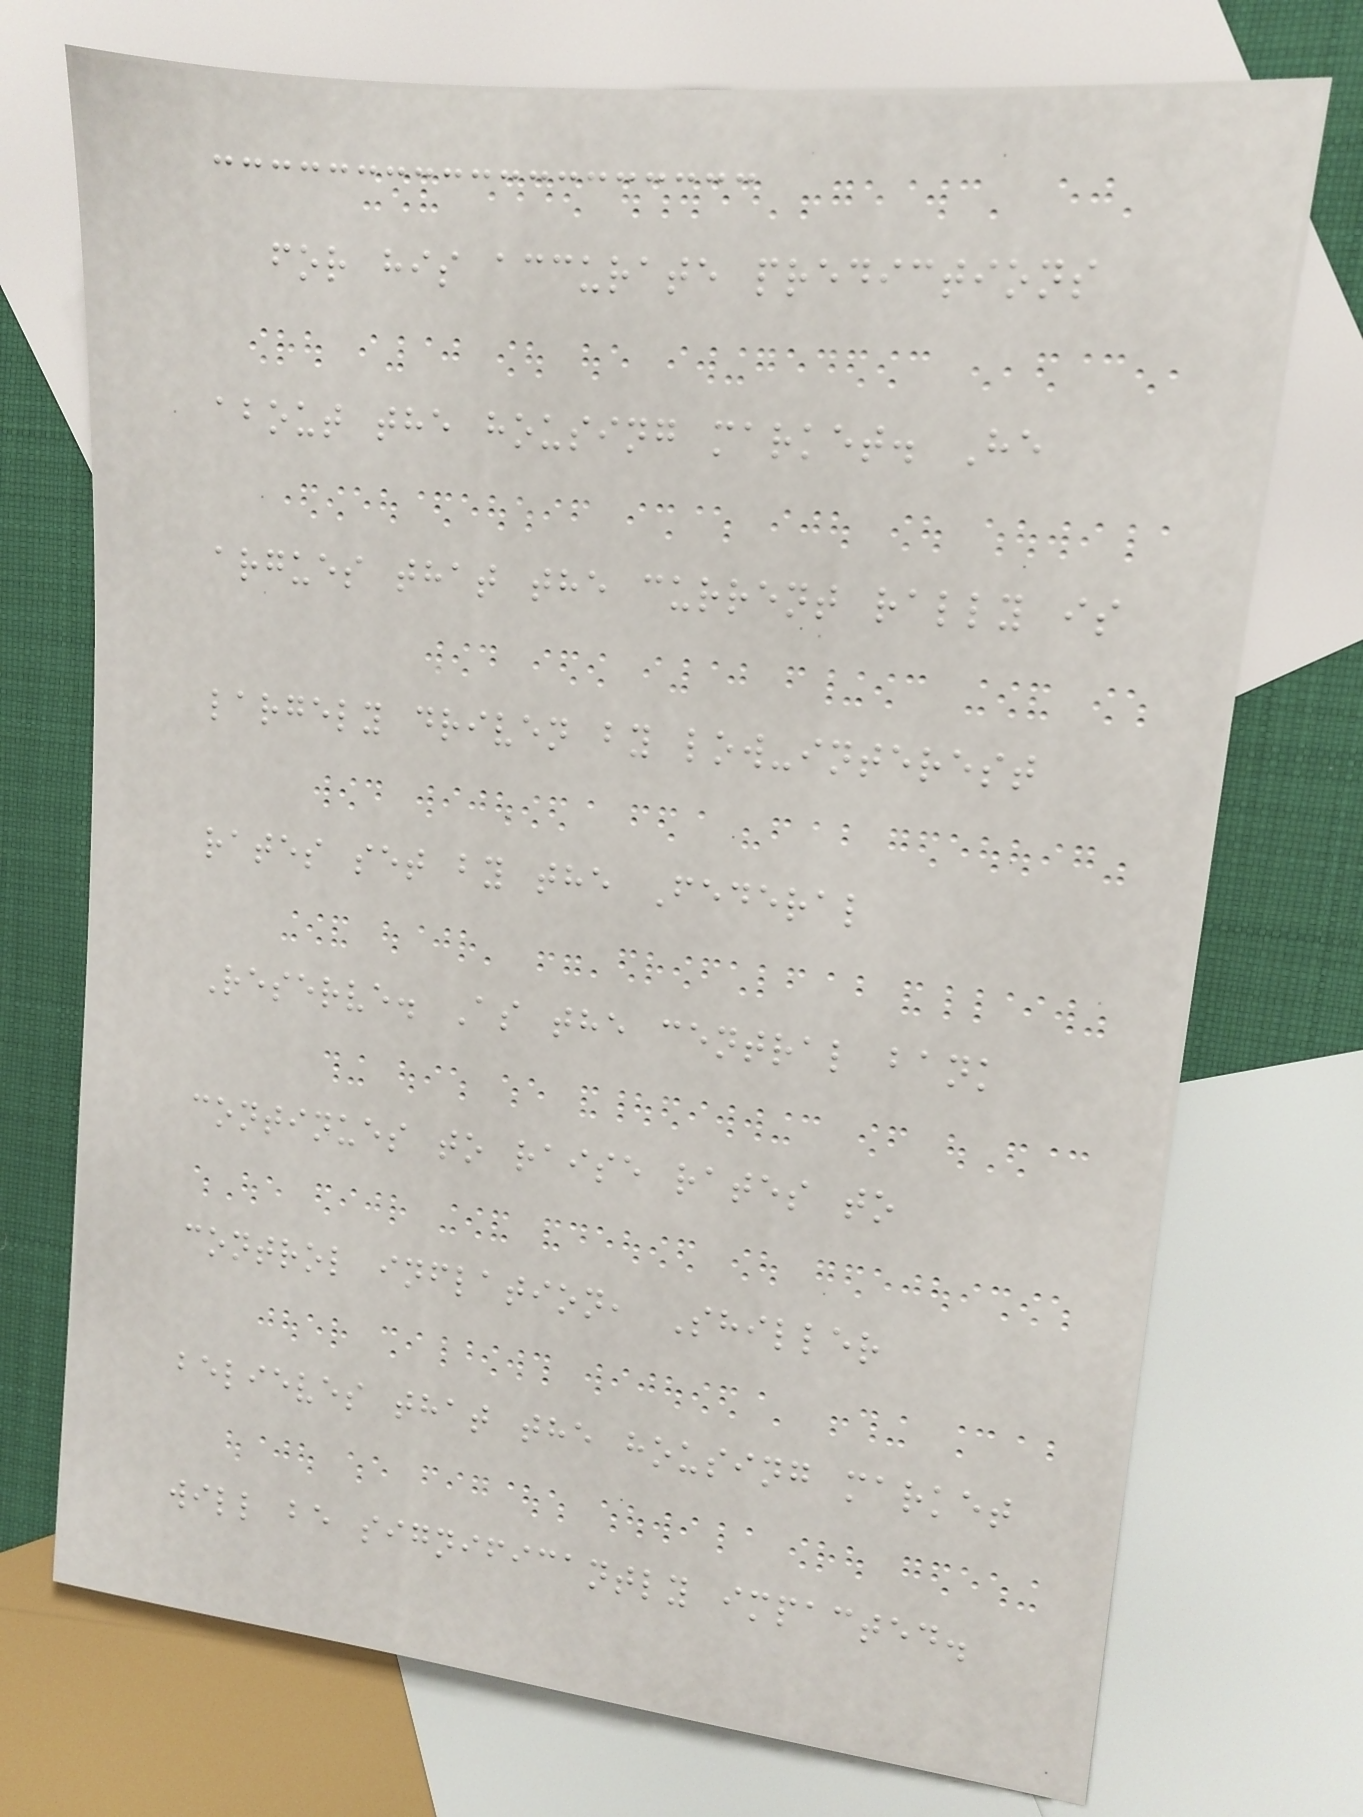for his accurate predictions
about the housing market. He
argues that the current rally is
largely driven by low-interest
rates set by the Federal
Reserve. As the central bank
continues to raise rates to
control inflation, Shiller
believes that the housing market
will be significantly impacted.
